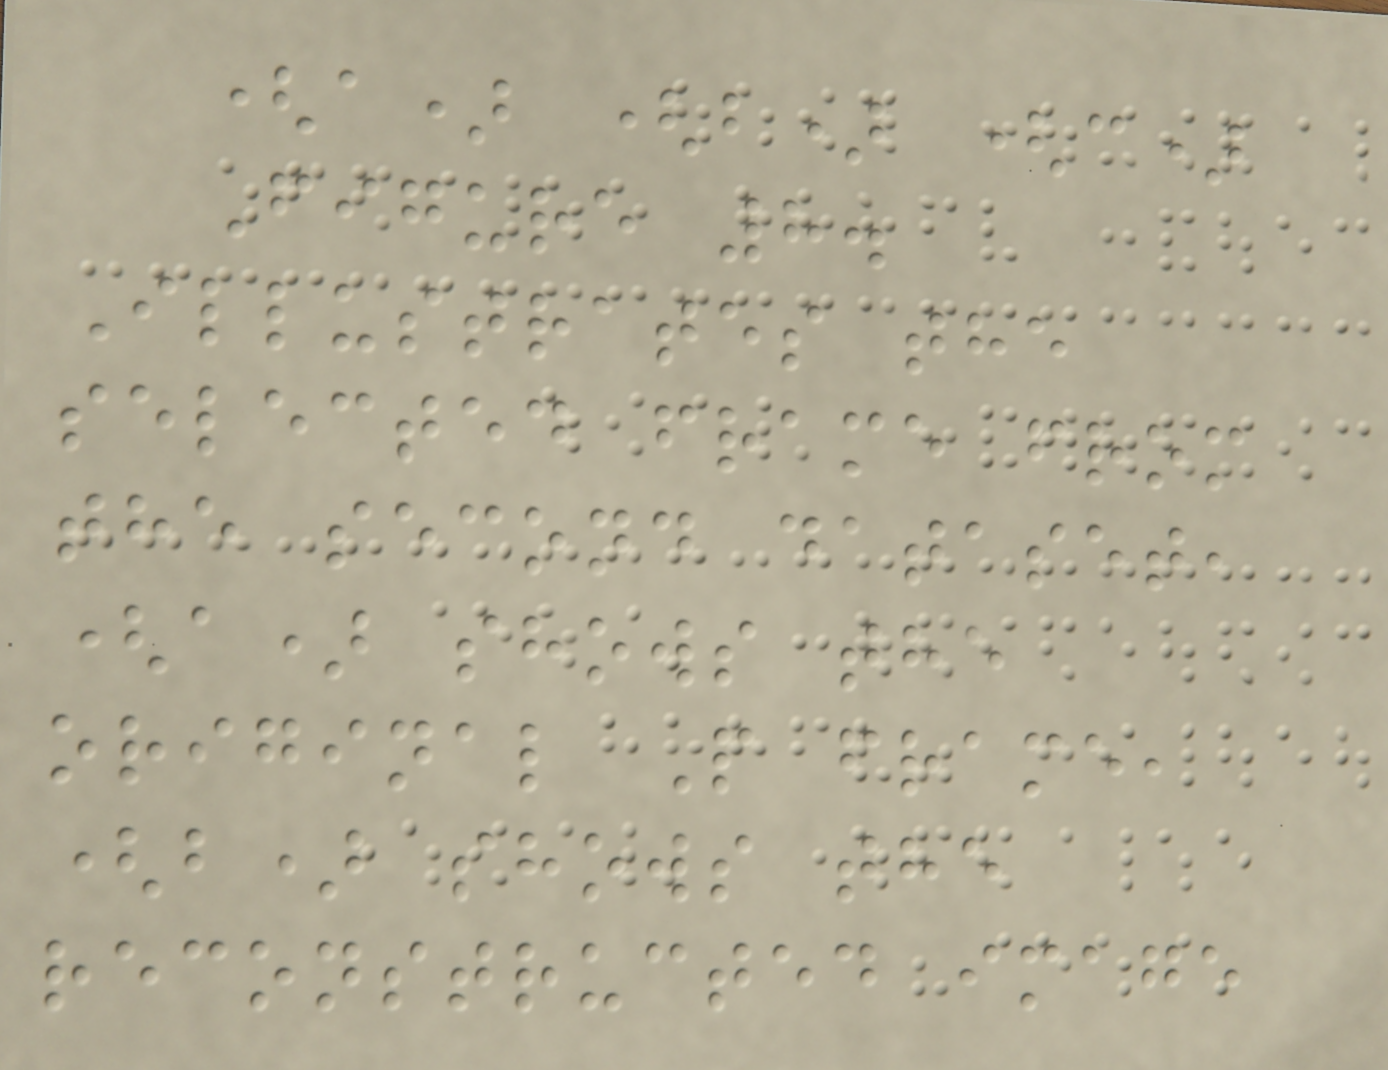(a) (b) (c)
Figure 8.
Illustrates the
selected frame from
the second dataset,
(a) shows the
original P frame,
(b) shows the
reconstructed image
